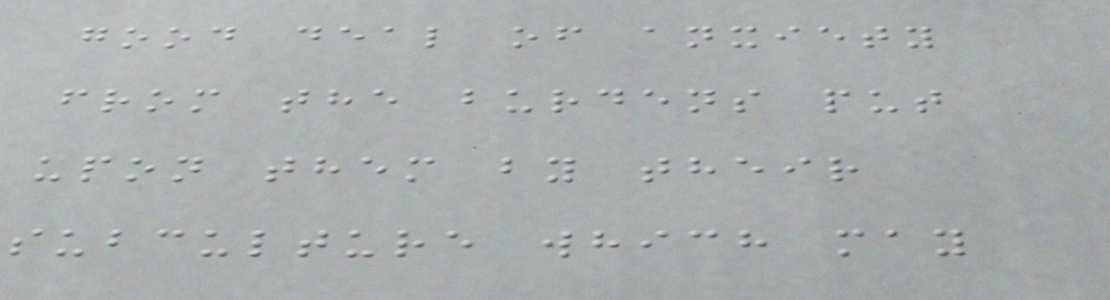good deal of anxiety
from the burdens put
upon them by their
subculture which may
